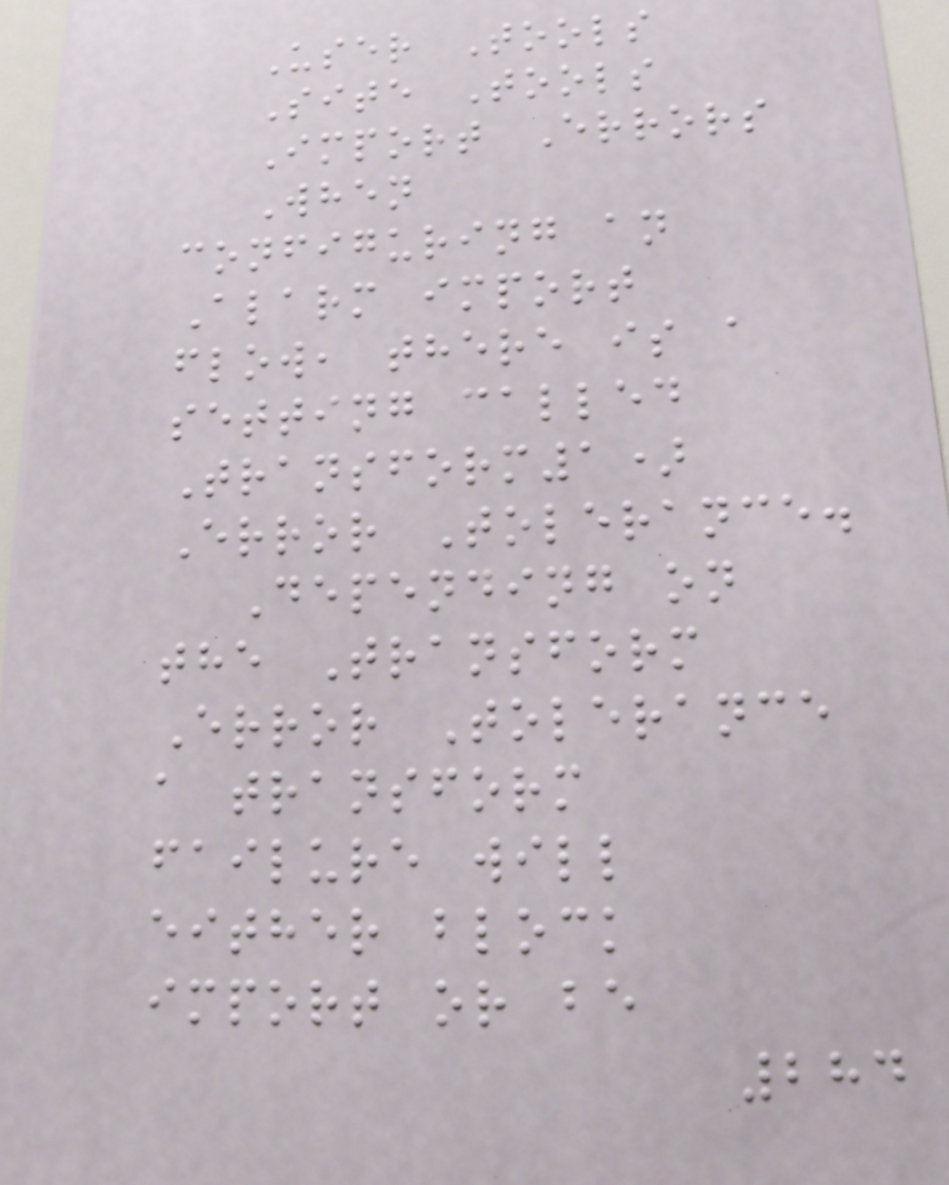User Tools
Site Tools
Import Errors
When
configuring an
Alarm import
flow, there is a
setting called
Transform1)
Error Tolerance.
Depending on
the Transform
Error Tolerance
a transform
failure will
either block
import or be
284
